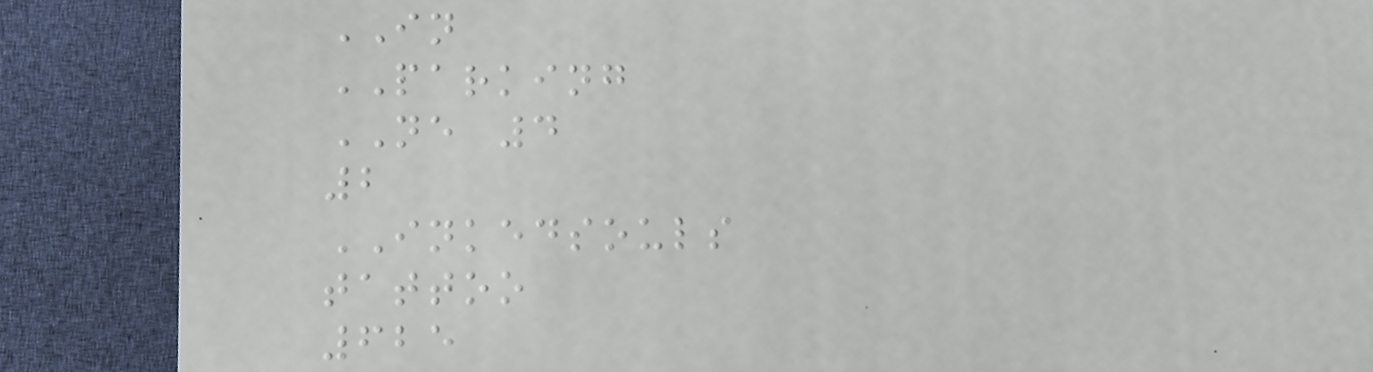IN
PARKING
NE 4
2
INKEDSOULS
tattoo
625
